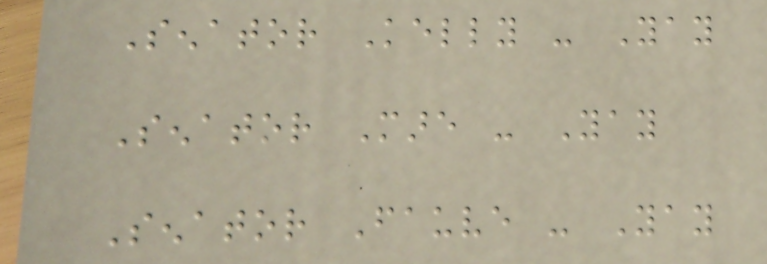Senator Kelly - Yay
Senator Mare - Yay
Senator Fauve - Yay
